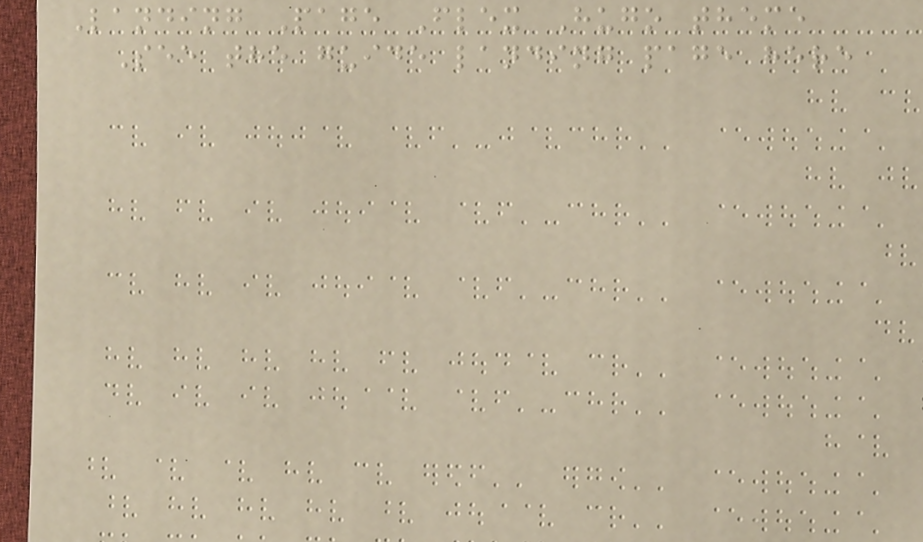Landing Page Flex Hugo theme
See the guide landing page here
